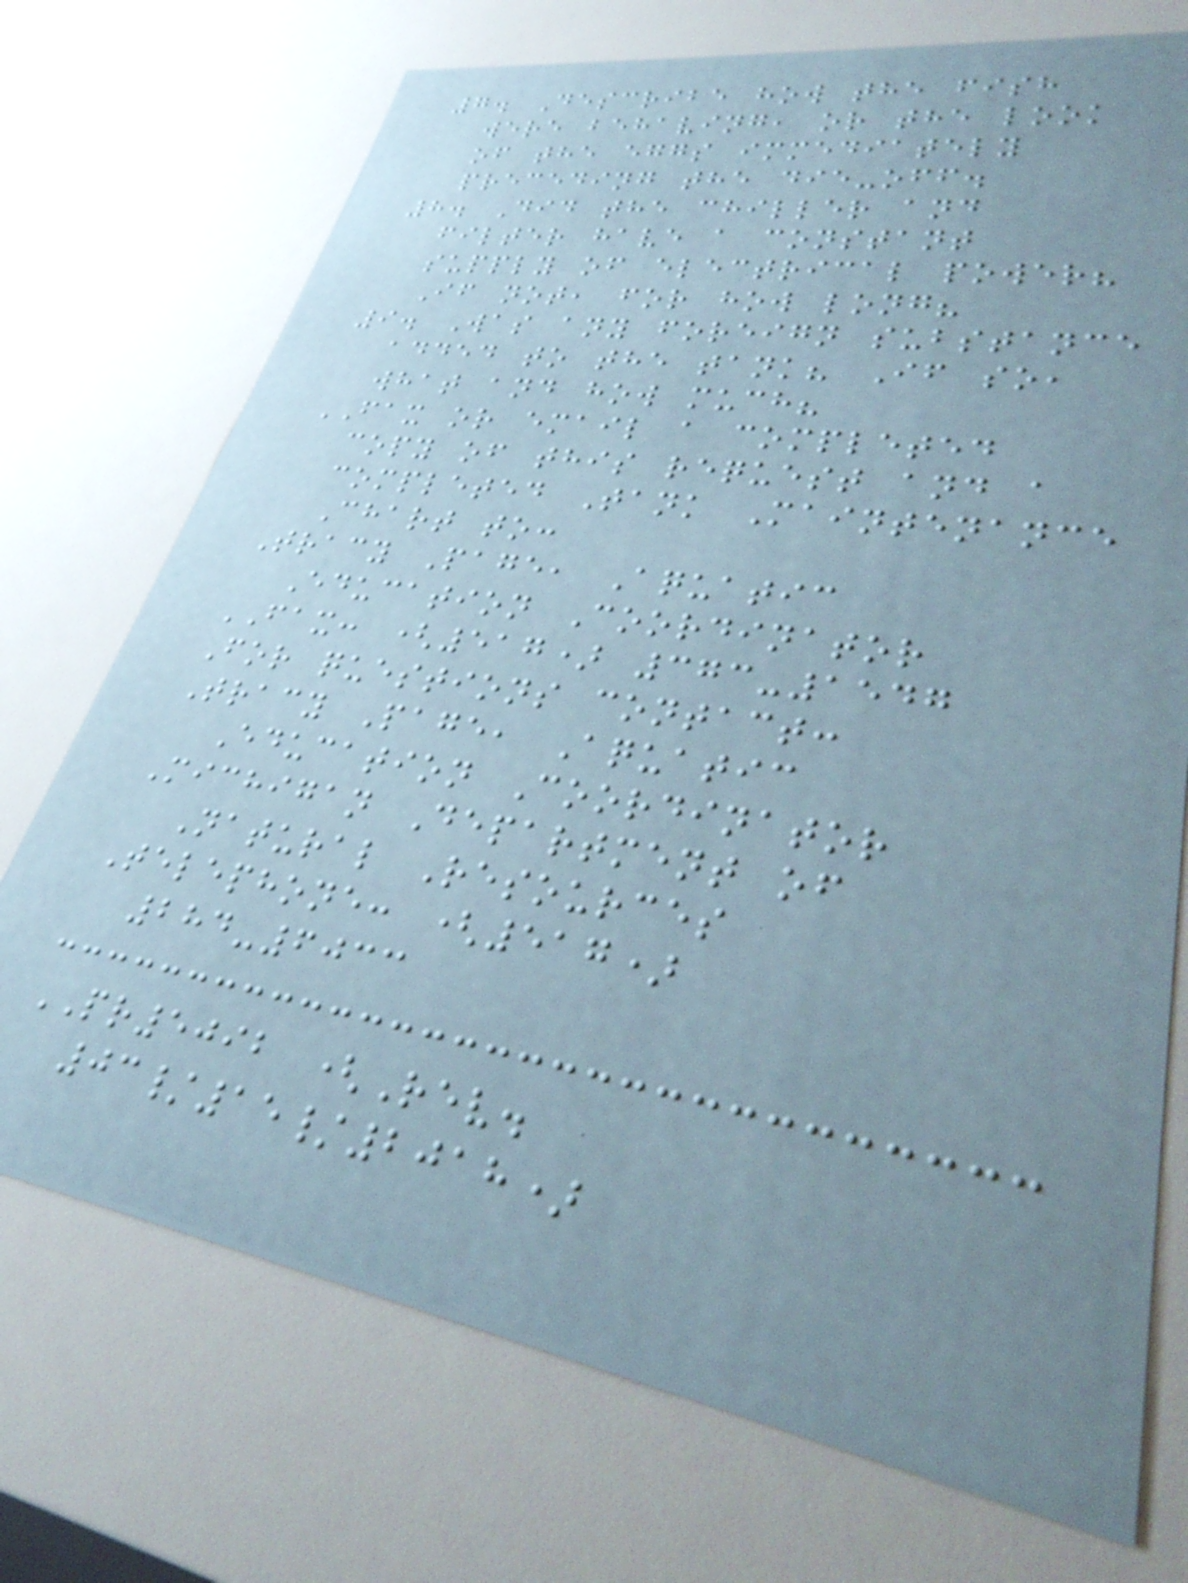7. Describe how the fish
were behaving, or the look
of the eggs immediately
preceding the die-off.
8. Did the chiller and
filter have a constant
supply of electrical power?
If not, for how long?
9. Was any foreign substance
added to the tank? If so,
what and how much?
FAX or email a completed
copy of this request and a
completed Tank Maintenance
Chart to:
Tracy Page, Aquatic
Education Coordinator
FAX: (517) 373-1547
For questions contact:
Tracy Page, Aquatic
Education Coordinator
Michigan Department of
Natural Resources
Telephone: (517)
284-6033
PR5092 (Rev.
03/15/2018)
